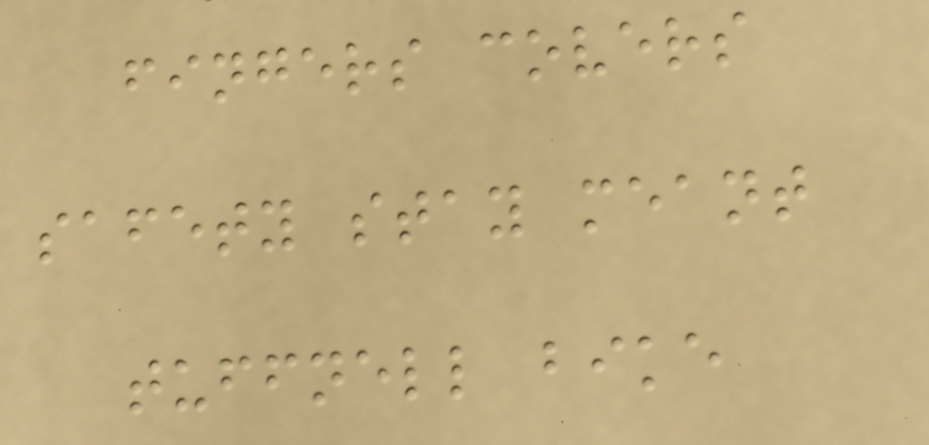fingers covers
safety stay meant
tuffnell bike
